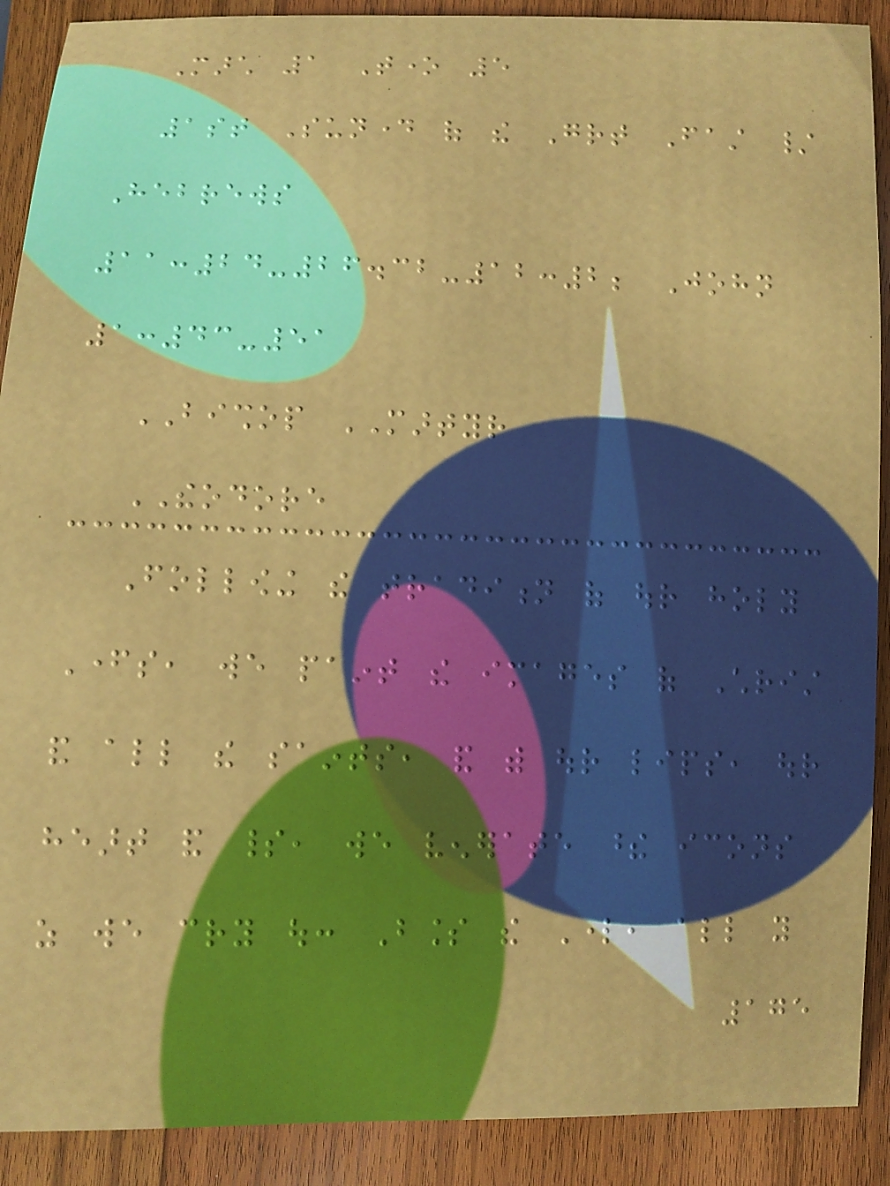March 1 Tone 5
1st Sunday of the Great Fast /
Hebrews
11:24-26.32-12:2; John
1:43-51
BISHOP MARTYR
THEODORE
Following the tradition of our holy
Fathers, we paint the images of Christ
and all the saints, and with our lips, our
heart and spirit, we venerate these icons
as we cry out: Bless the Lord, all you
175
